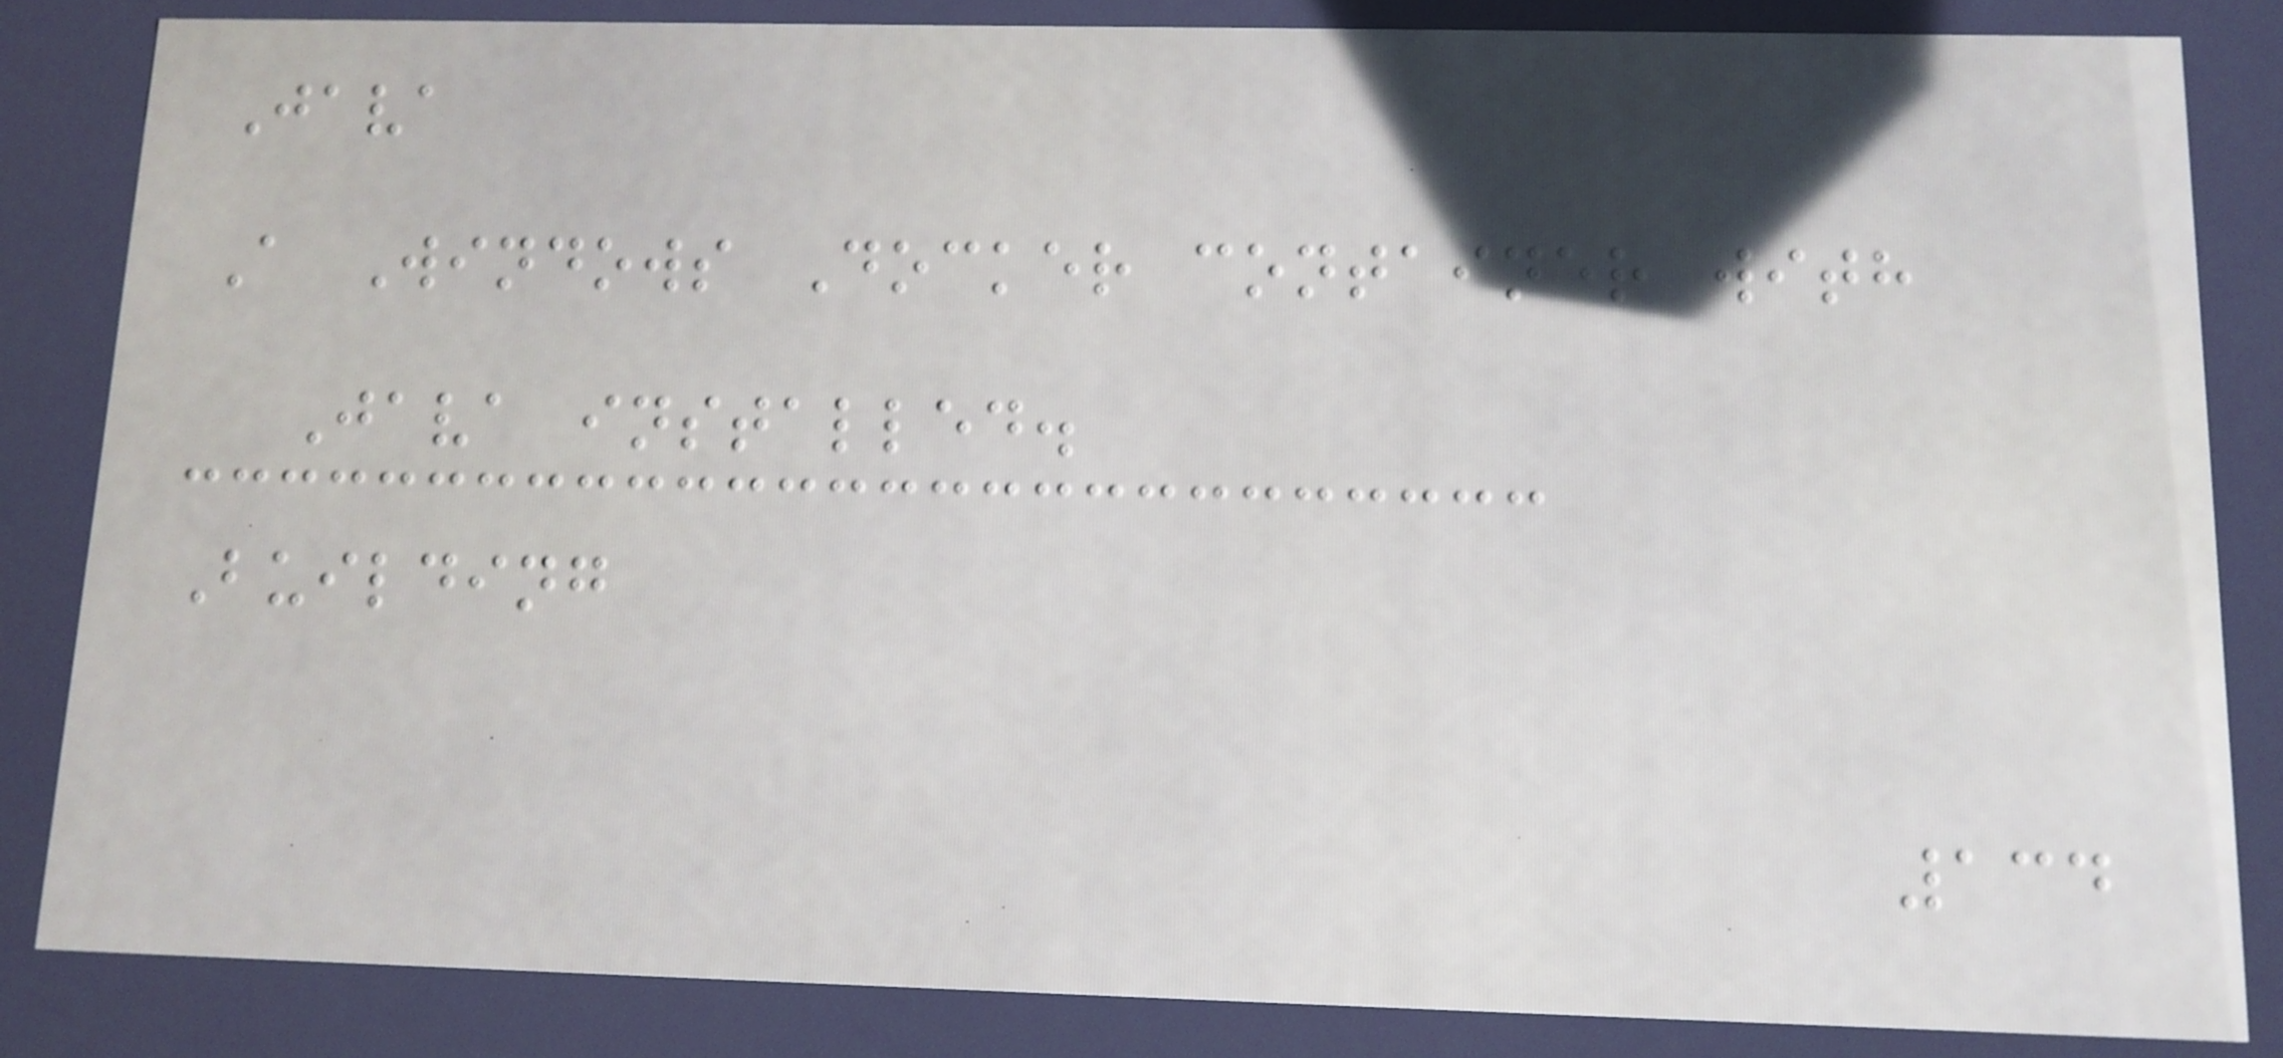Java
A Windows Docker container with
Java installed.
Building
134
